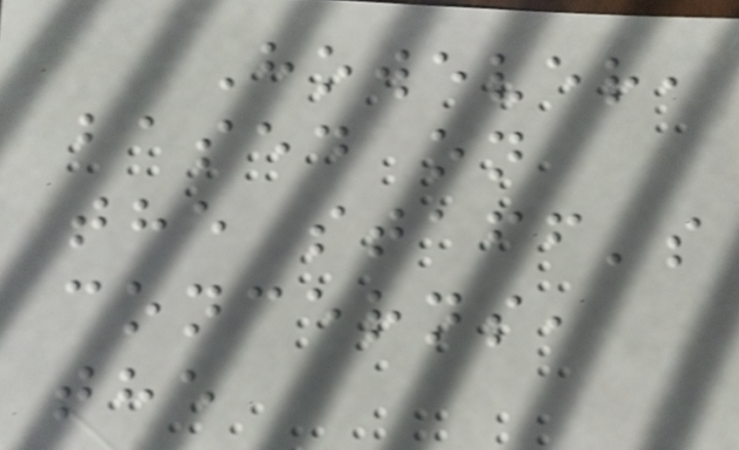However,
based on
the staff's
concerns,
the
